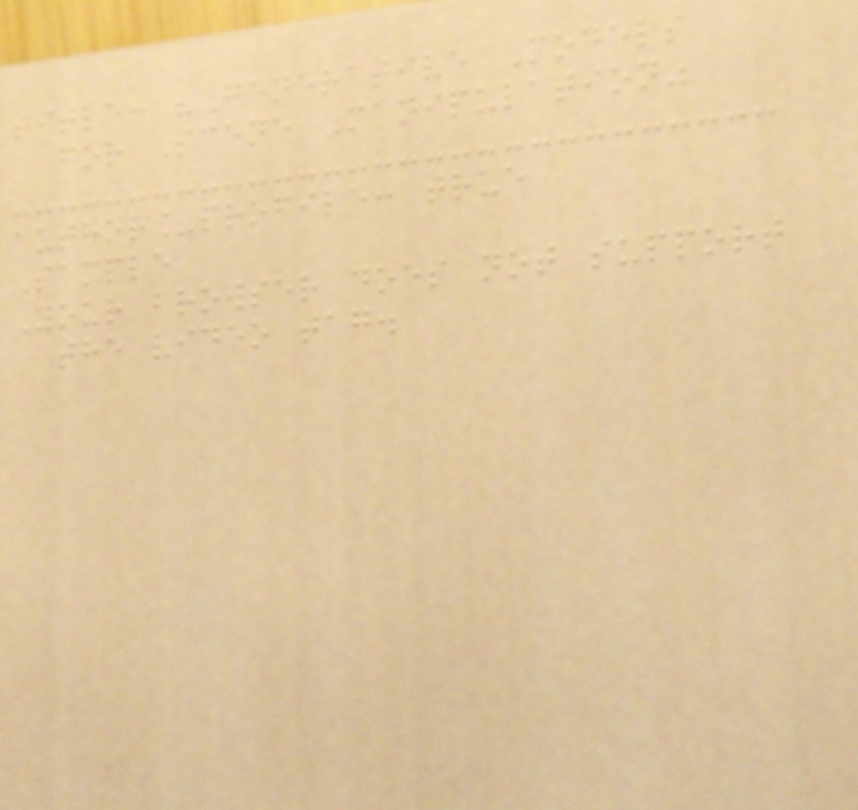title: "Generative Models
for Scene Manipulation"
author_profile: true
Sample
Your browser does not support
the video tag.
